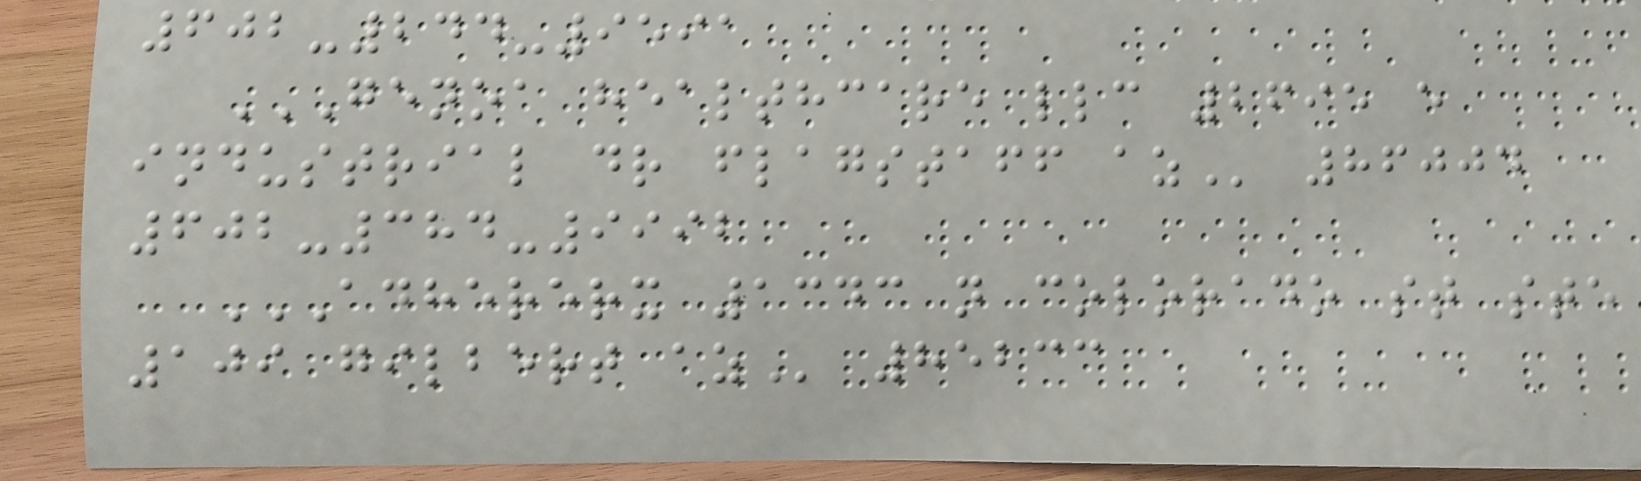602-244-9591
GENOA HEALTHCARE LLC 2695 E
INDUSTRIAL DR FLAGSTAFF AZ 86004
602-384-9992
ADHERERX 1343 N COLORADO ST STE
109 GILBERT AZ 85233
